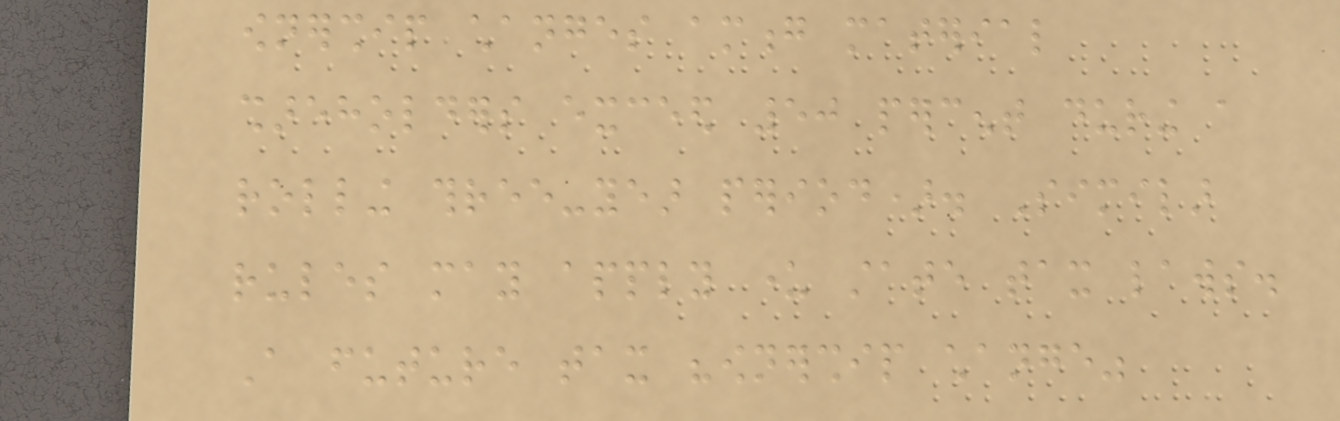ownership changes among material
shareholders exceed 50 percent during a
rolling three-year period). Similar
rules may apply under state tax laws.
A future tax "ownership change"
